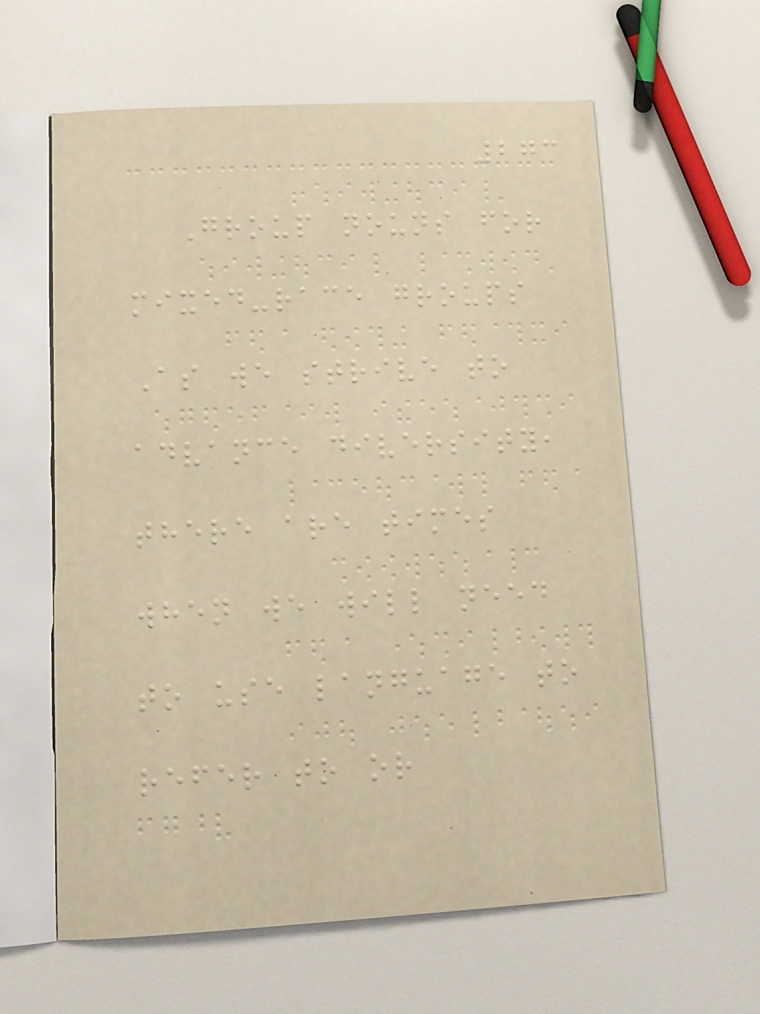273
Group nouns for
mixed-race groups
As we strive to
advance diversity,
there are times
when we will need
to use language to
refer to or
